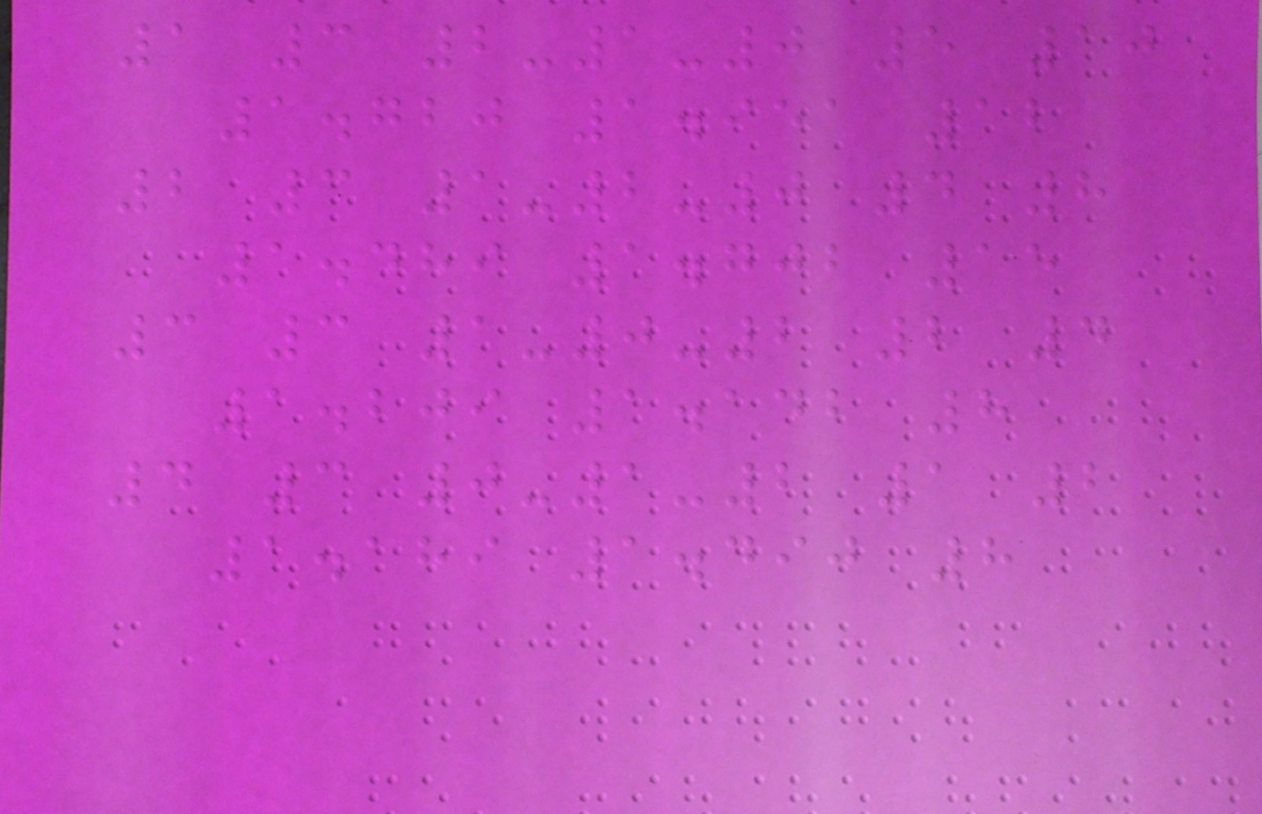1 3 2-1-0 5 10
1.720 1.951 12
2 3 1-2-0 4 8
1.489 1.702 15
3 3 1-0-2 2 4
1.209 1.142 8
4 3 0-1-2 1 2
1.189 1.490 8
